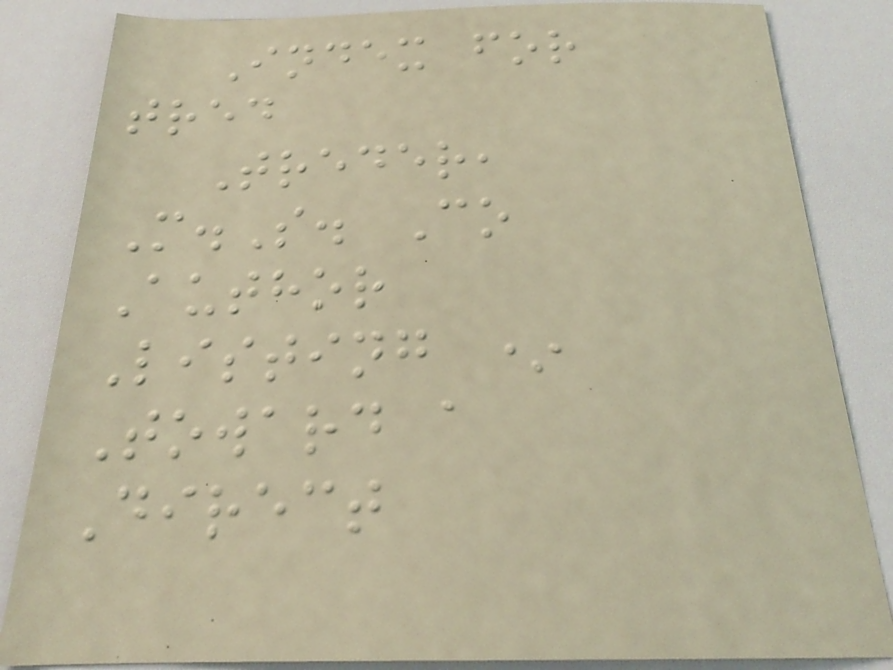Index for
tred
Treder,
M.S. Co
Author
Listing *
Toward a
Direct
